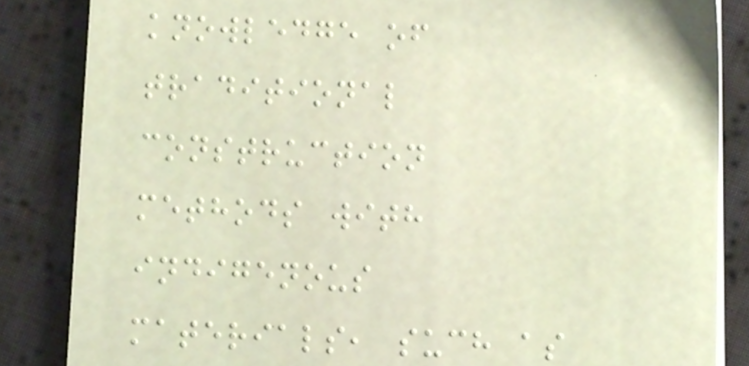knowledge of
traditional
construction
methods with
indigenous
materials, such as
